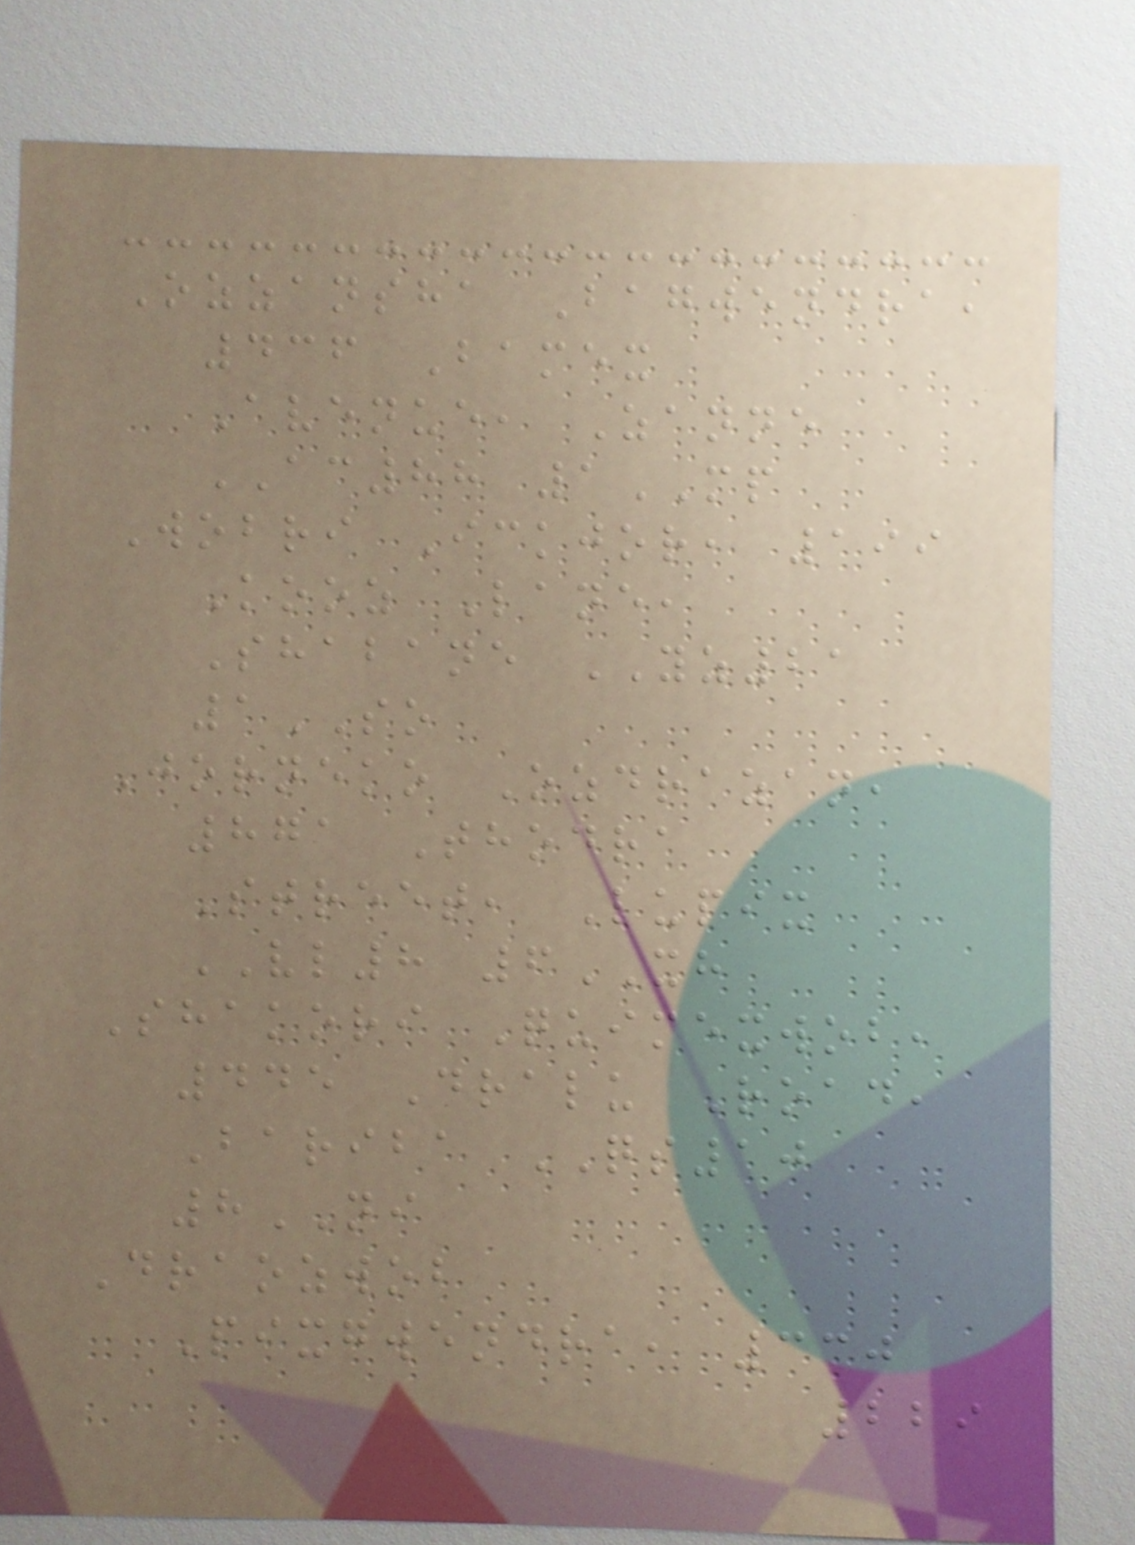Ozzansha Bagwendra,
436 Bamex
Avenue, Zanne
AC88 1MP
Wobri Ickjor, 199
Kooz Lane,
Shabane YZ21
1SO
Jorneko Ozdrazan,
871 Thodra
Street, Lupix
VL8 6XH
Shakori Quimexwob,
445 Dralu Road,
Bariba QS10
8NI
Draozwob
Pixgwendra, 330
229
